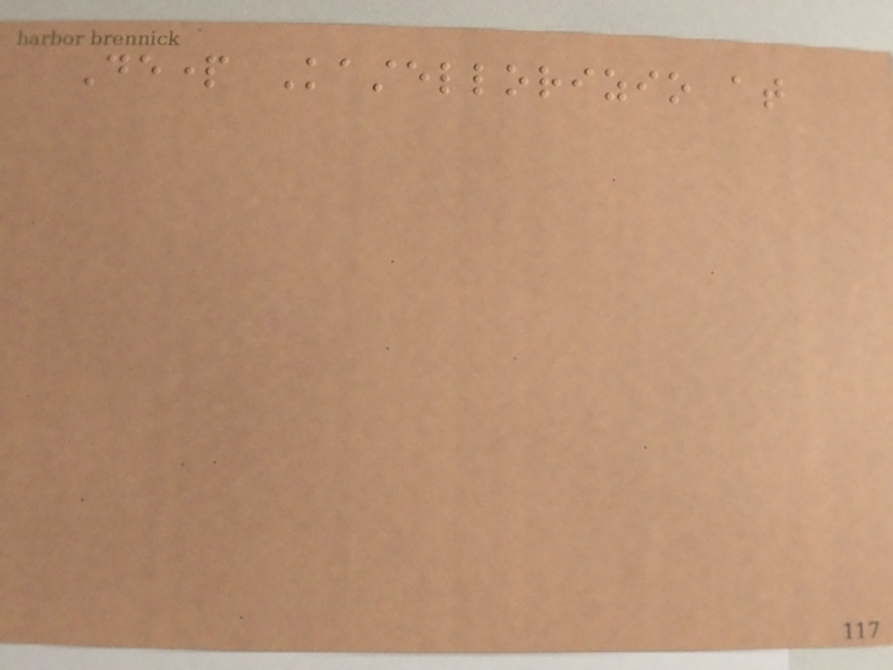Depart Kastellorizio at
